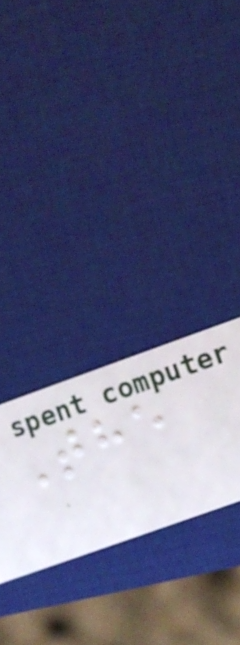The
